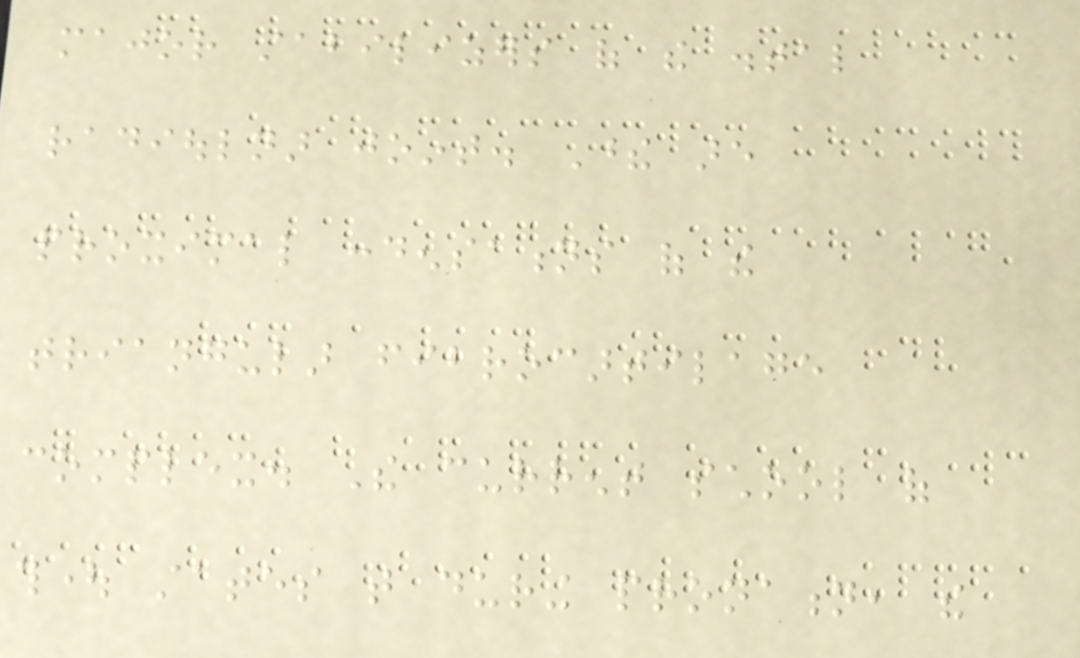major stabilizers of the distal
radioulnar joint. These are
proximal condensations of the
triangular fibrocartilage
complex. The current school of
thought states that during pronation, the
